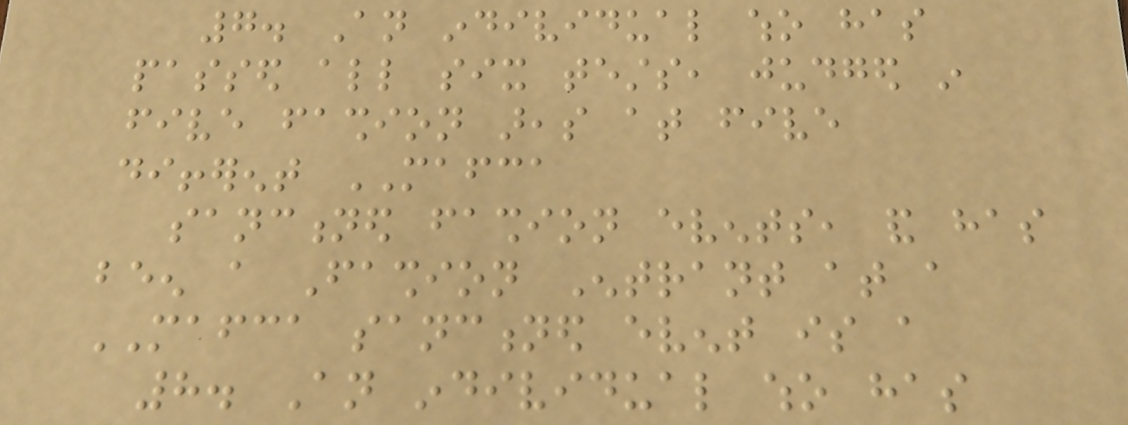7. An individual who has
passed all six tests, judged in
five fashion areas at five
different MAFCA
sanctioned fashion events, and has
been a Fashion Entrant at a
MAFCA sanctioned event is a
8. An individual who has
